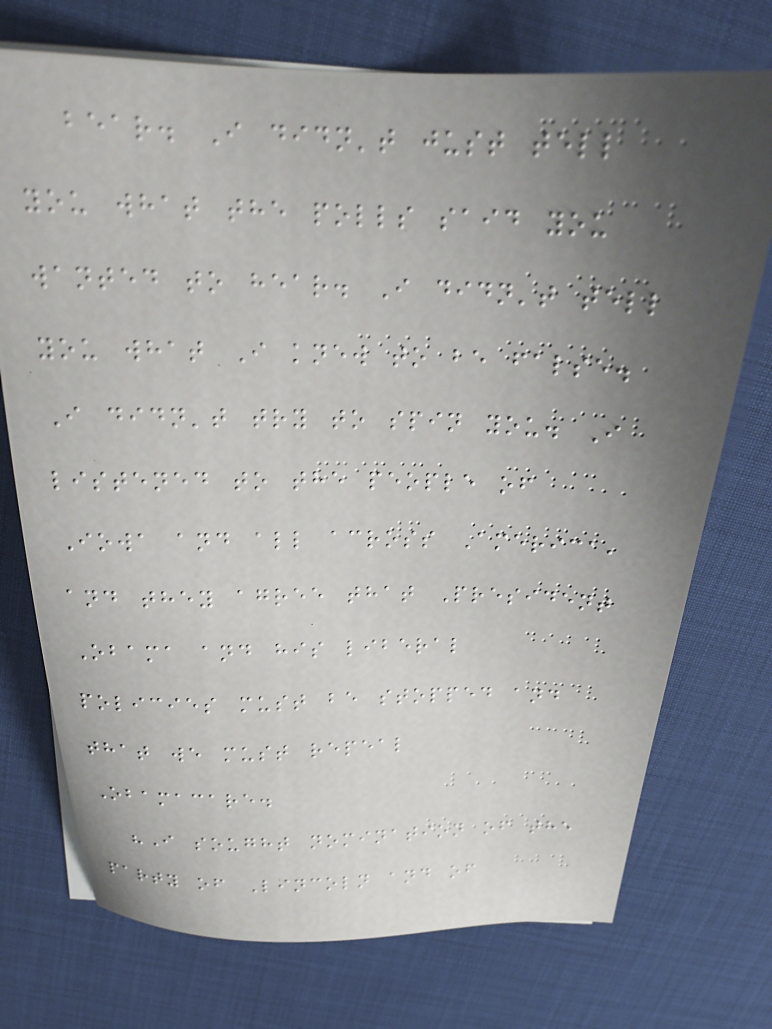bear. I didn't just tell
you what the polls said you
wanted to hear. I didn't tell
you what I knew to be false.
I didn't try to spin you. I
listened to the people of
Iowa and all across America,
and they agree that President
Obama and his liberal
policies must be stopped and
that we must repeal
Obamacare.
"I sought nomination of the
party of Lincoln and of
